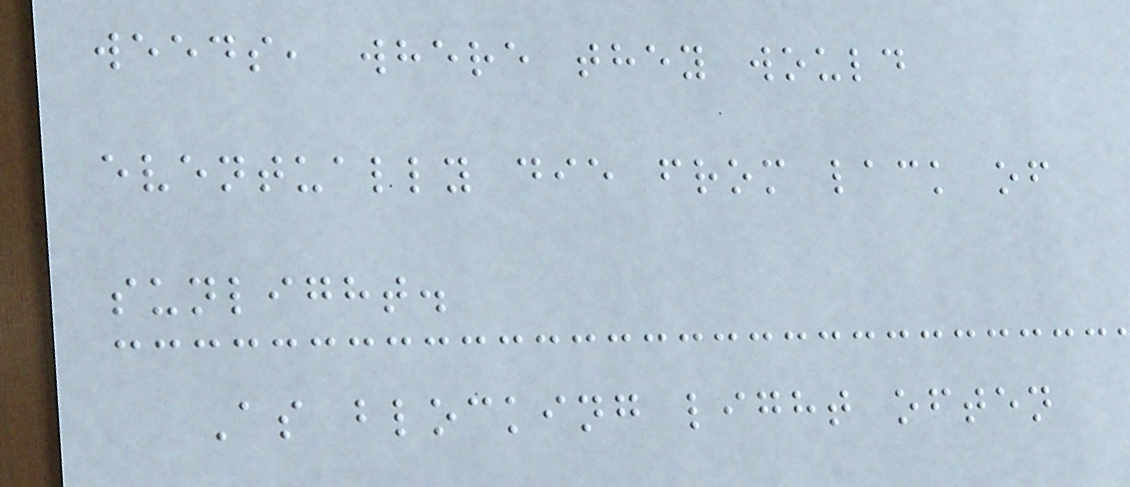weeds, where they would
eventually die from lack of
sunlight.
As blocking light often
